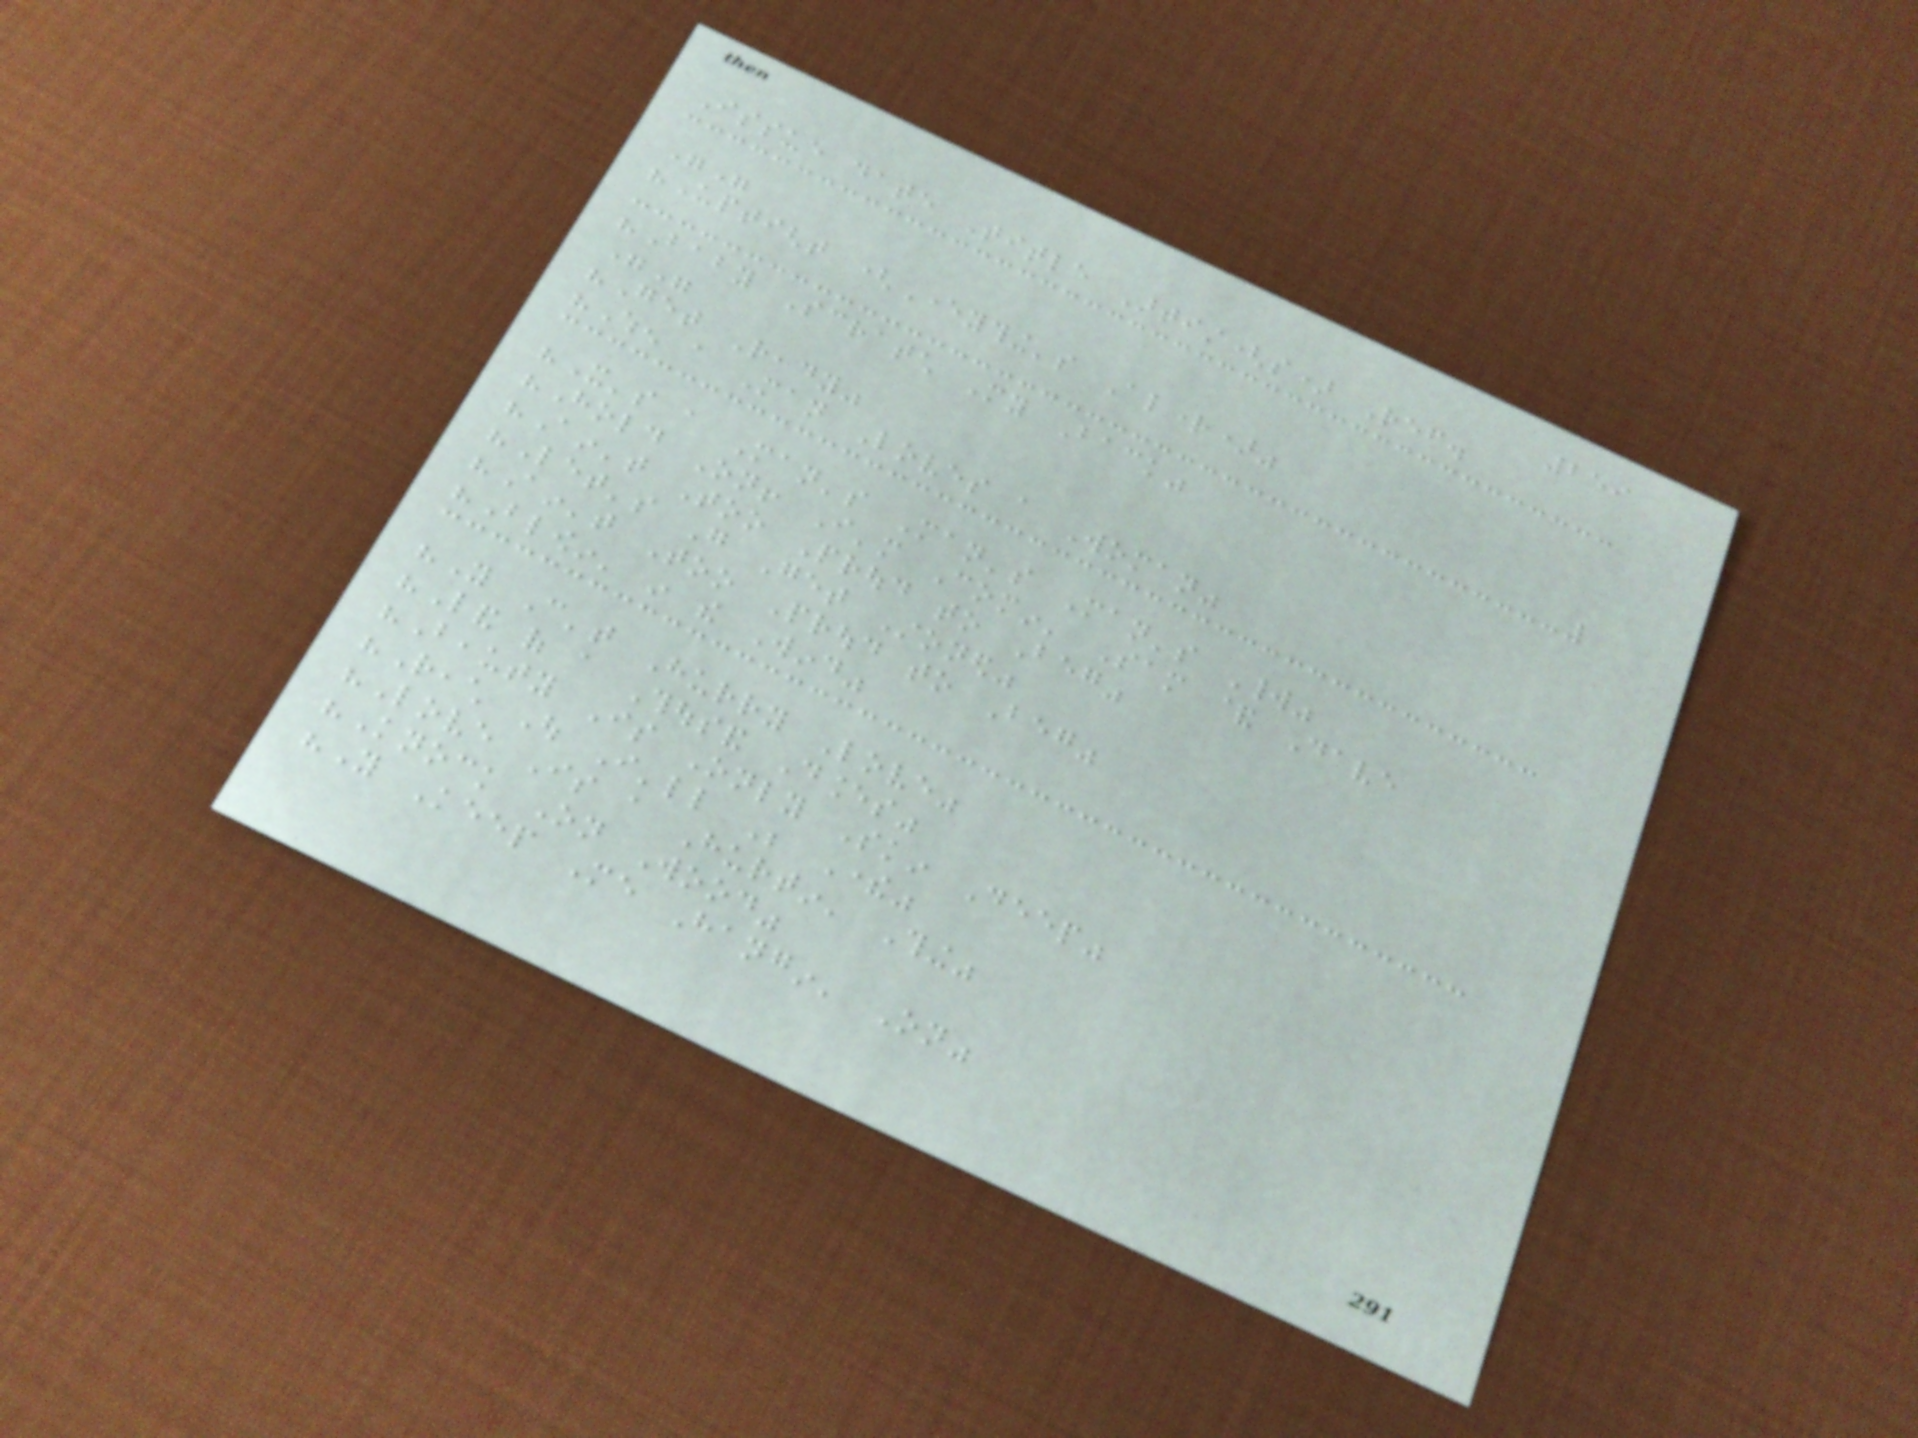259
Issue date Title Artist(s) Ref.
""
"Uptight (Everything's Alright)"
"Baby Scratch My Back"
""
"Get Ready"
"When a Man Loves a Woman"
"It's a Man's Man's Man's World"
"Hold On! I'm Comin' Sam & Dave
"Ain't Too Proud to Beg"
"Let's Go Get Stoned"
"Ain't Too Proud to Beg"
"Blowin' in the Wind"
"You Can't Hurry Love"
"Land of a Thousand Dances"
"Beauty Is Only Skin Deep"
"Reach Out I'll Be There"
"Love Is a Hurtin' Thing"
"Knock On Wood"
"You Keep Me Hangin' On"
